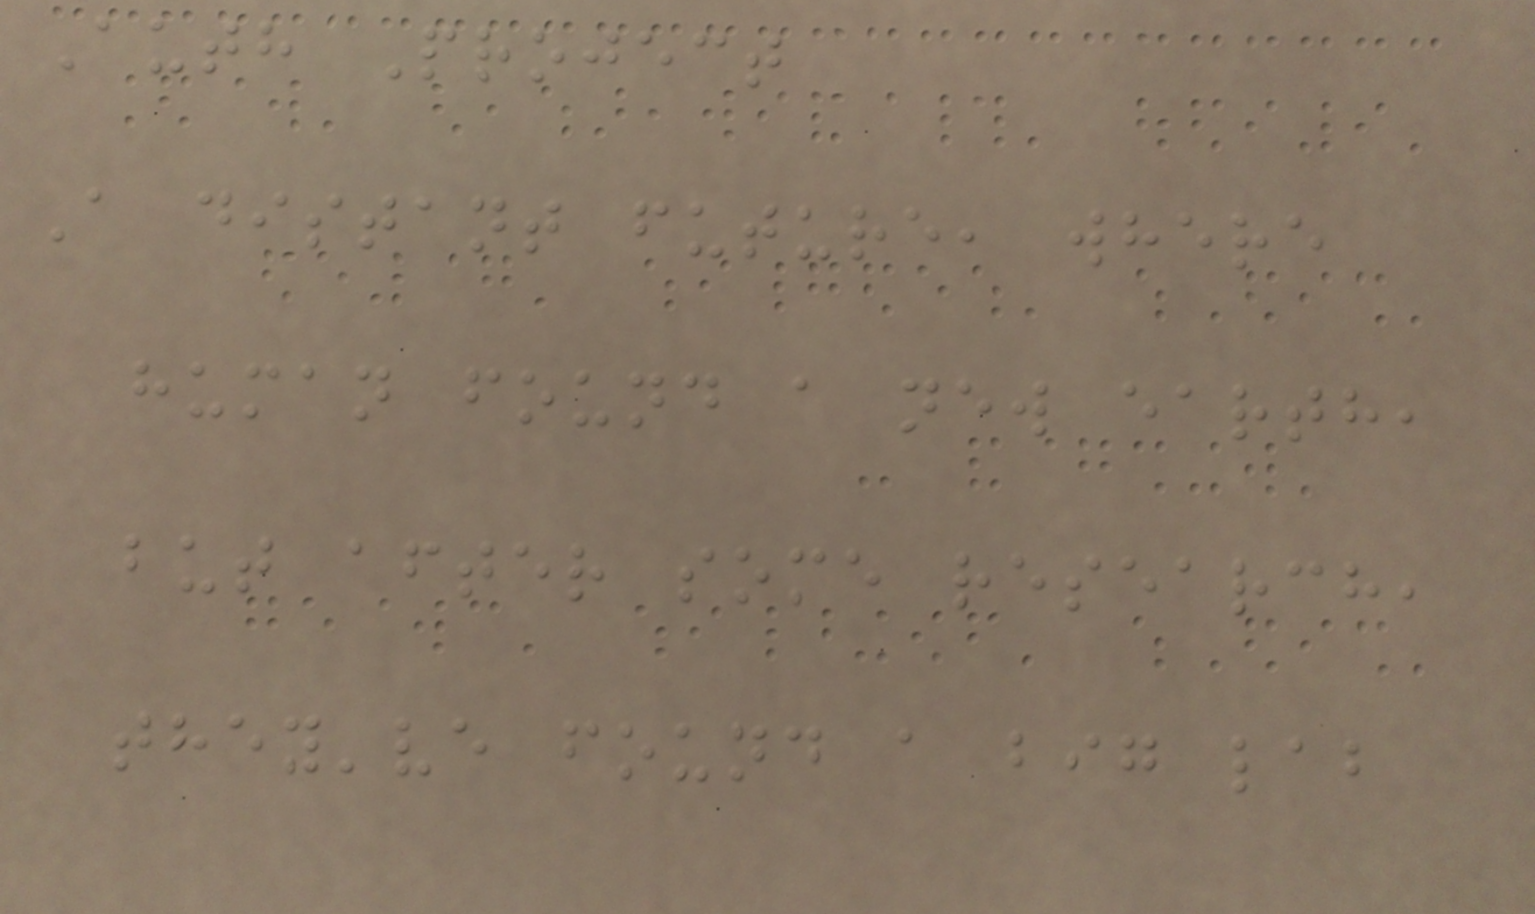Auth Project
A distant future, where
human found a new earth,
but after some research,
they've found a big lab
